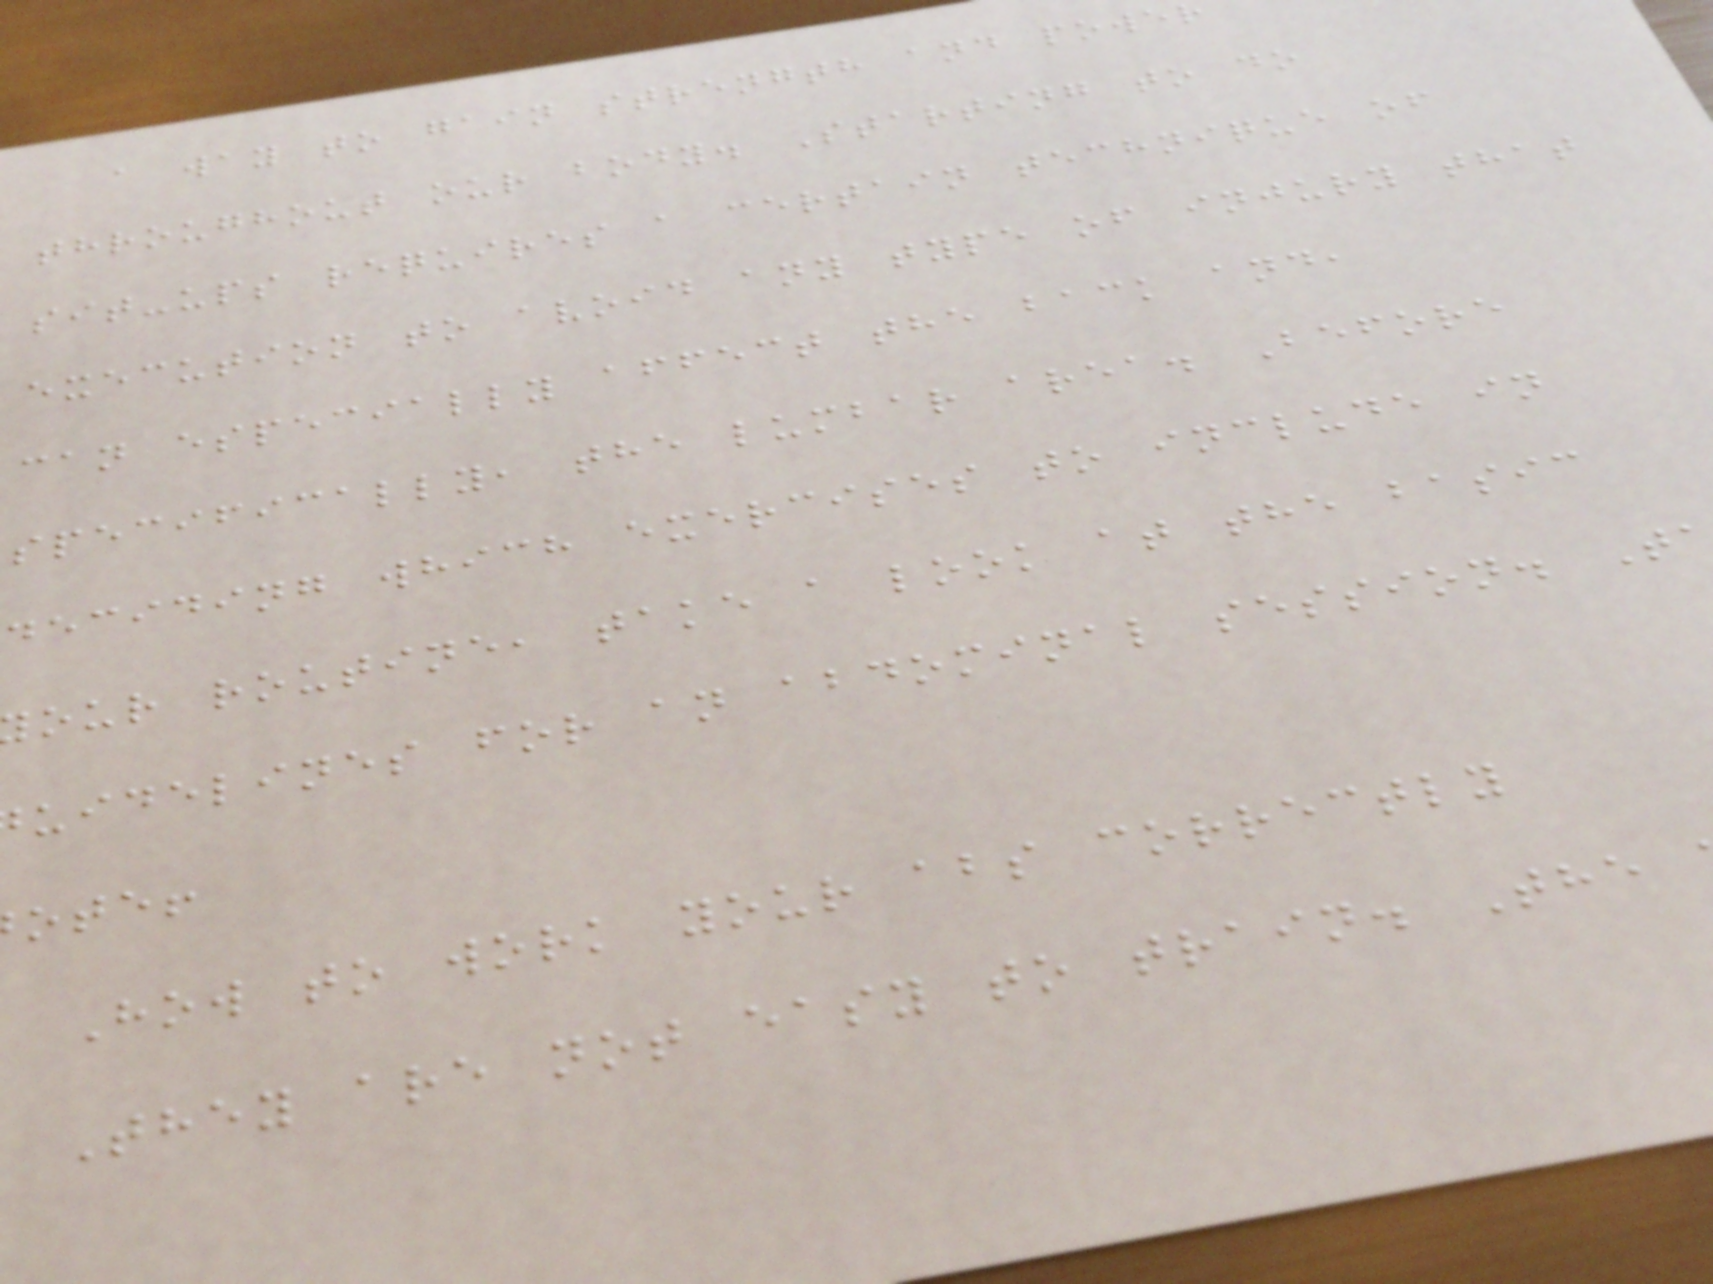a way to gain strength and powe
throughout our body. Starting to do
sit-ups requires a certain technique of
execution to avoid any type of injury that
can especially affect the back and,
specifically, the lumbar area. Before
deciding which exercises to include in
our routine, take a look at the basic
uidelines for an abdominal session. T
ote!
How to work your abs correctly
They are not easy to train. The
